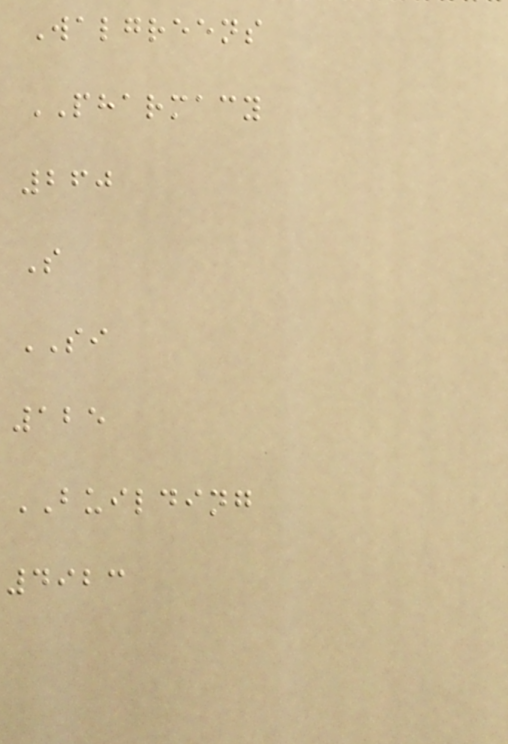Walgreens
PHARMACY
260
S
SI
125
BUILDING
4923
